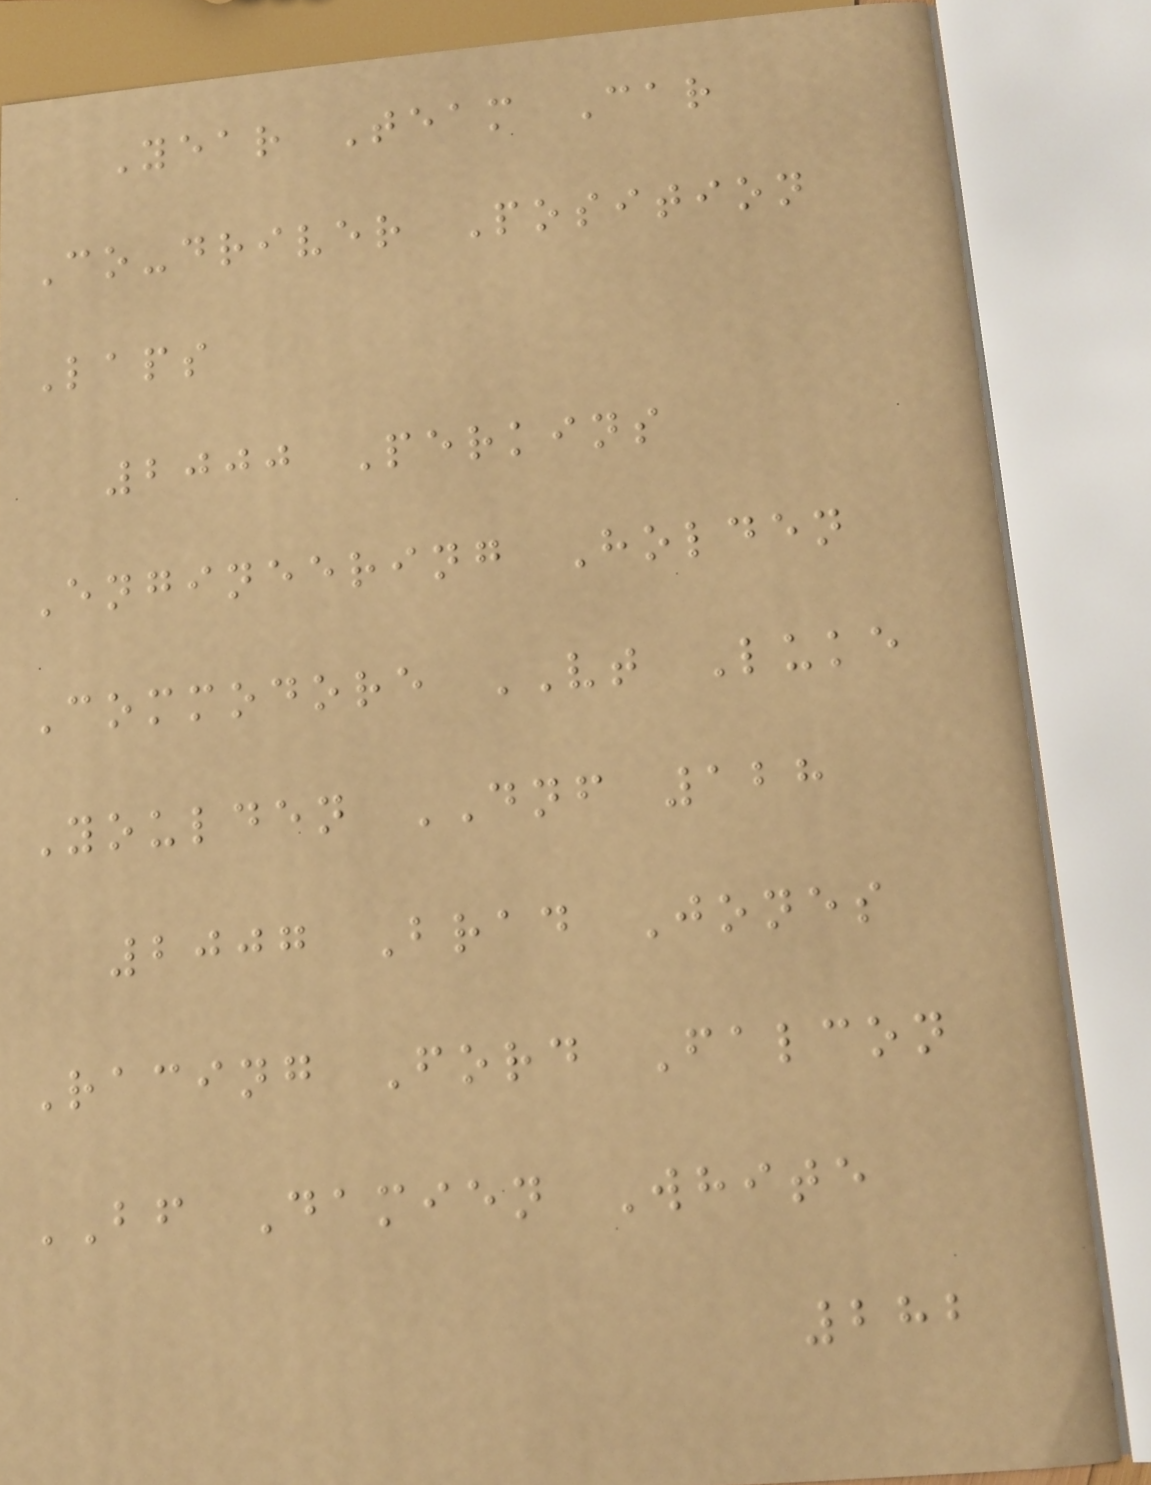Year Team Car
Co-driver Position
Laps
2000 Perkins
Engineering Holden
Commodore VT Luke
Youlden DNF 128
2007 Brad Jones
Racing Ford Falcon
BF Damien White
282
